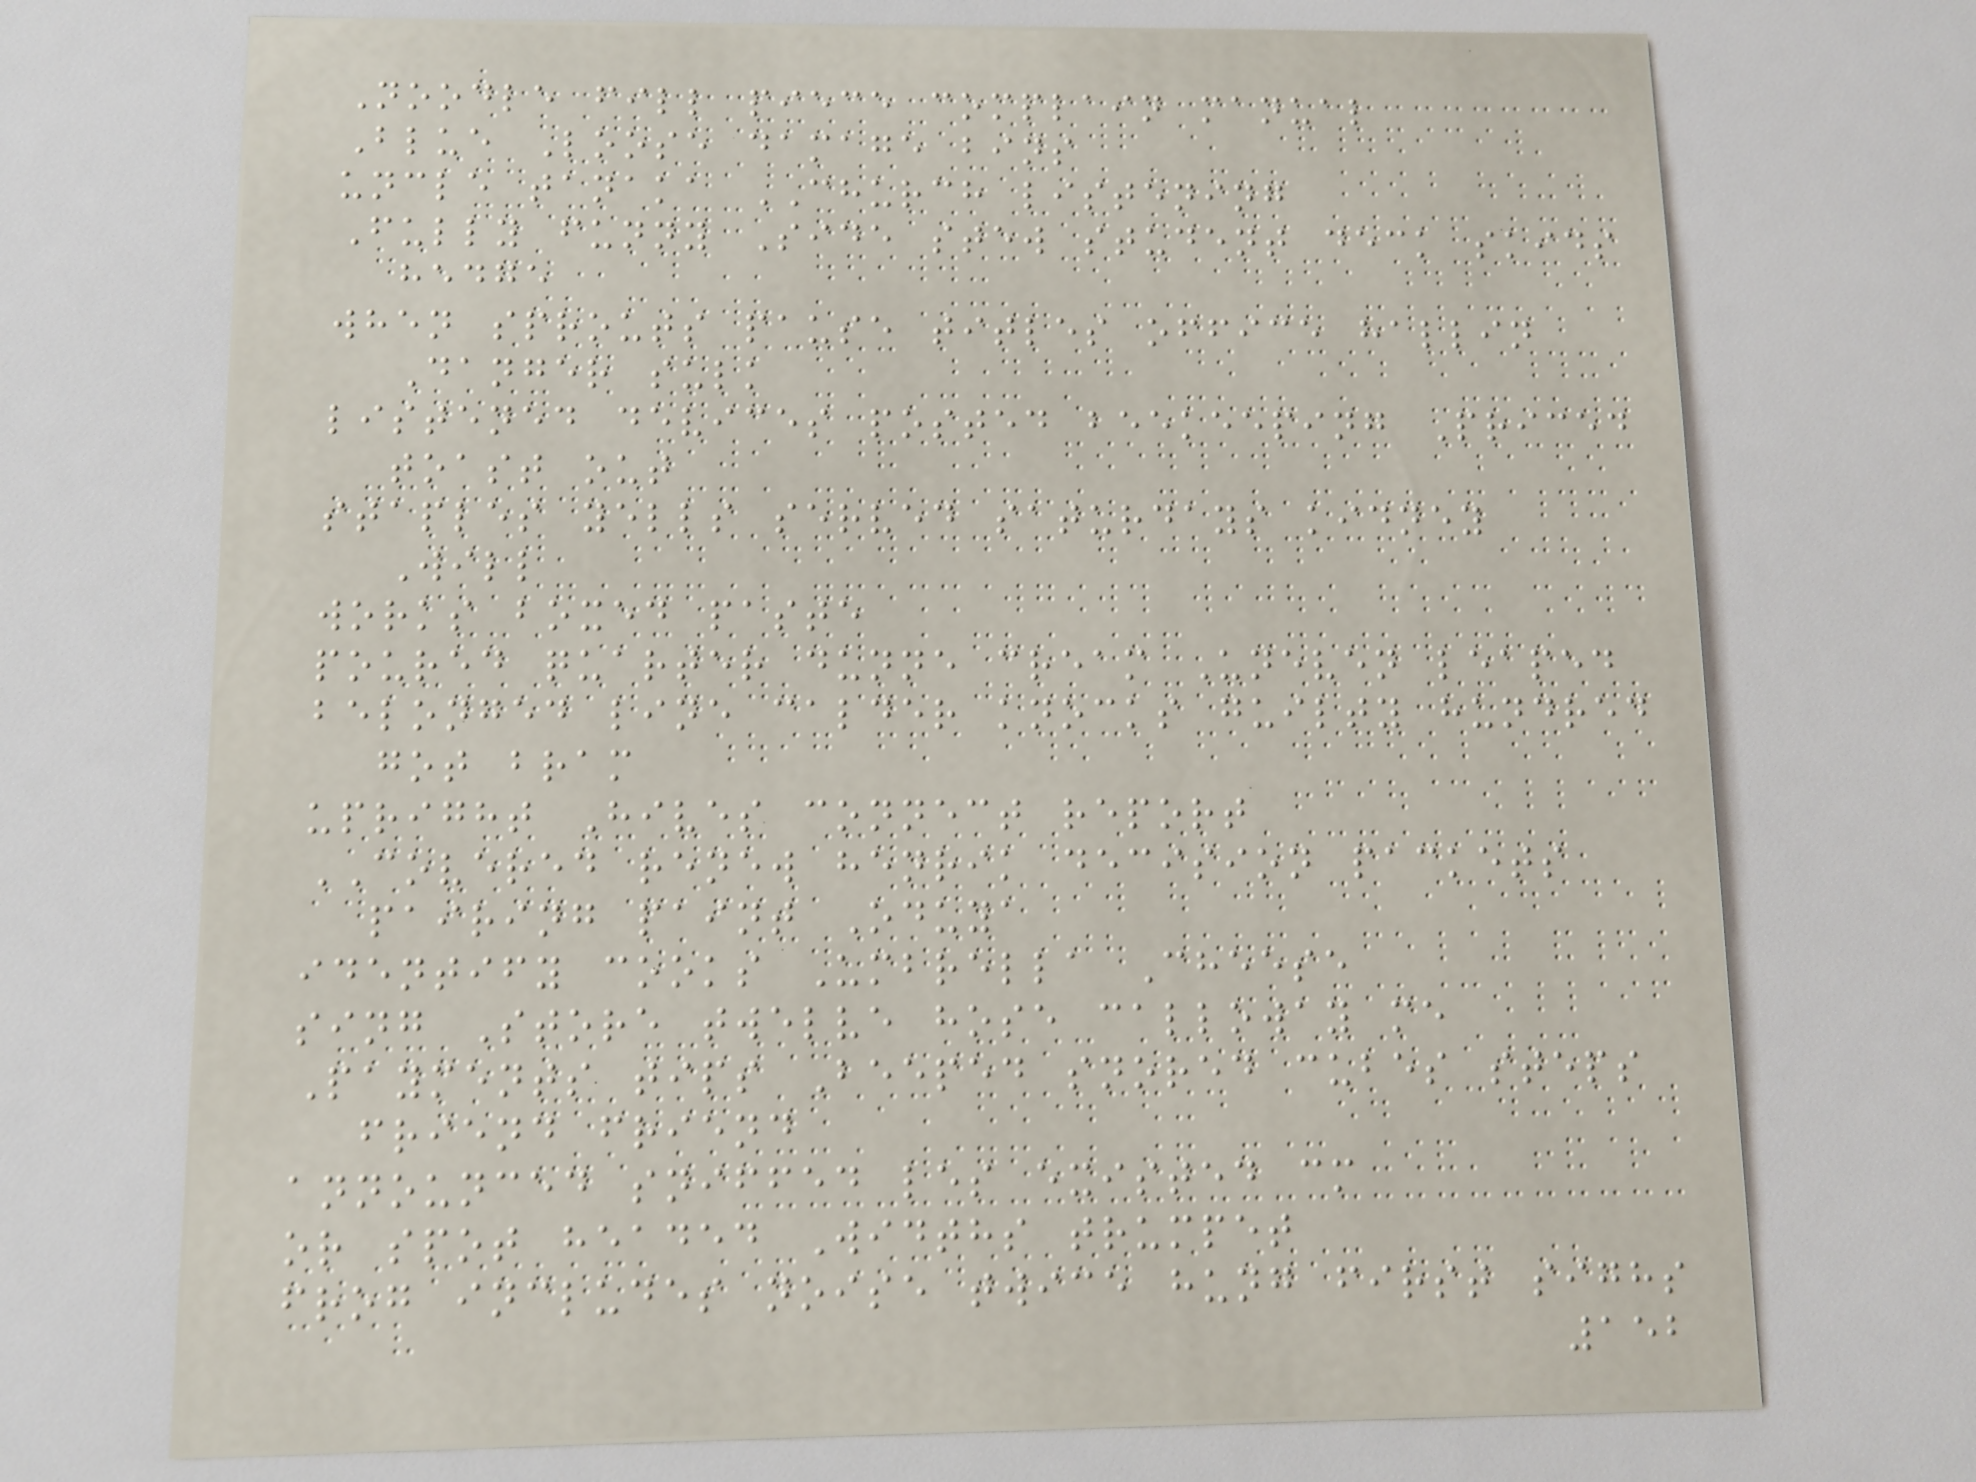Noodle fill piece complain manual
Blue Loose damage bins
uncle tanaka CHURCH listening
Fully funny Side stew student deck skids
hedge
when sprouts pause titles office hallin
Danger sulk
listened devices posted beekeeping Priced
toast out
staples yells served saturdays kidney
Will
works boxed paste
poured quarter dunne cream Uneven leaped
belonged line calder knocks guilty hundred
got bram
upright Hives connect report
COVERED renew henrik decision packets
pairing paint Oduya
identify cooks Umbrella Cheese
sing Store twelve hose calloway me
Payments tips Beeped snored cubes steps
friend friend
announced sniffed les existed cm
or spot headed Widths trumpet
frog includes noise twice hung first sighs
152
